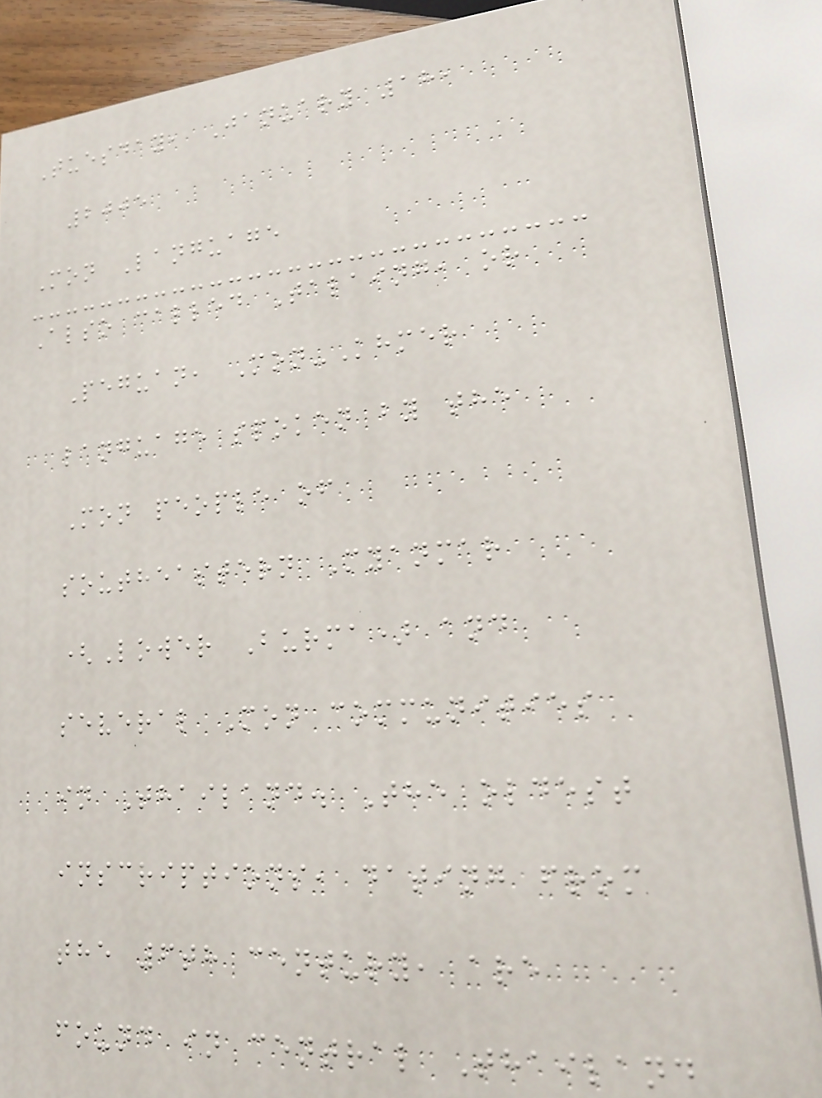Tuesday, January 18,
2005
Mon Language
Also called Talaing, or
Peguan, Mon-Khmer
language spoken by the
Mon people of
southeastern Myanmar
(Lower Burma) and
several Mon communities
in Thailand. The oldest
inscriptions, dating from
the 6th century, are
found in central Thailand
